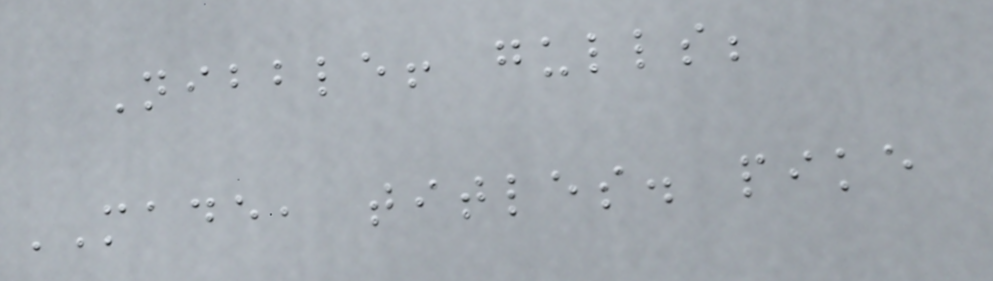Nibble! gulls;
MADE, titles. pike
